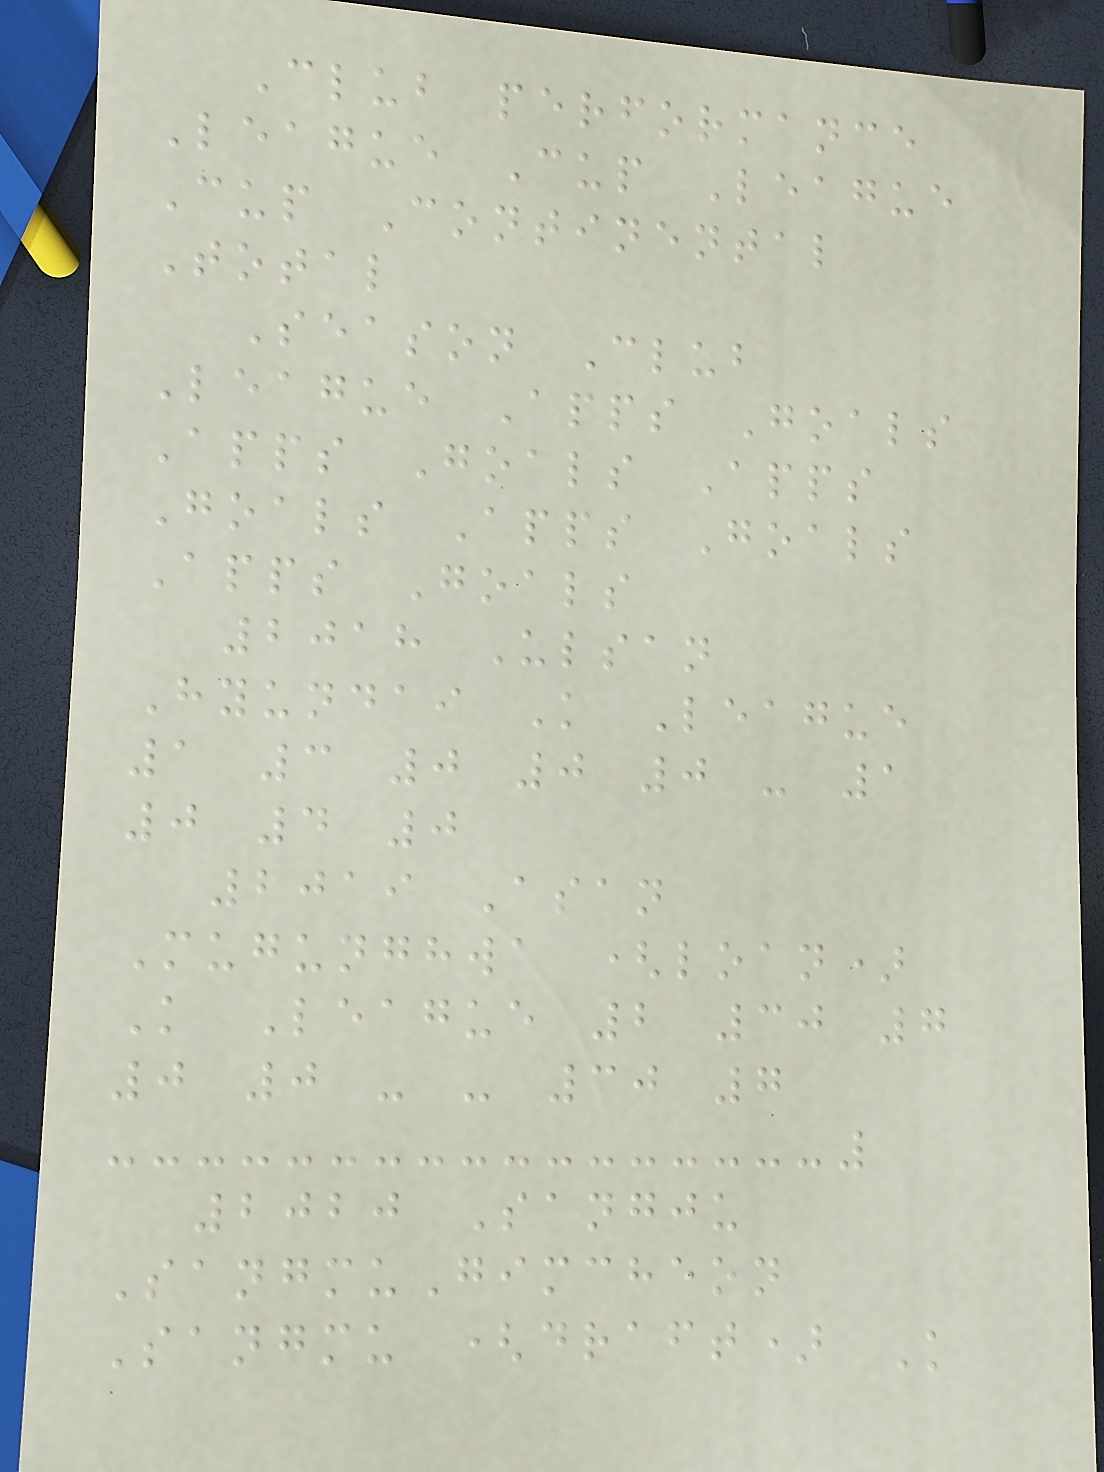Club performance
League Cup League
Cup Continental
Total
Season Club
League Apps Goals
Apps Goals Apps
Goals Apps Goals
Apps Goals
2018 Ulsan
Hyundai K League
1 3 0 0 0 - 1
0 4 0
2019 Asan
Mugunghwa (loan)
K League 2 30 7
0 0 - - 30 7
2020 Sangju
SangmuGimcheon
Sangmu (draft) K
